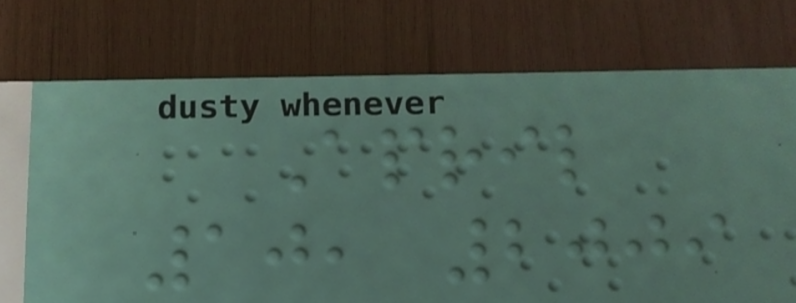April
10, 2009
